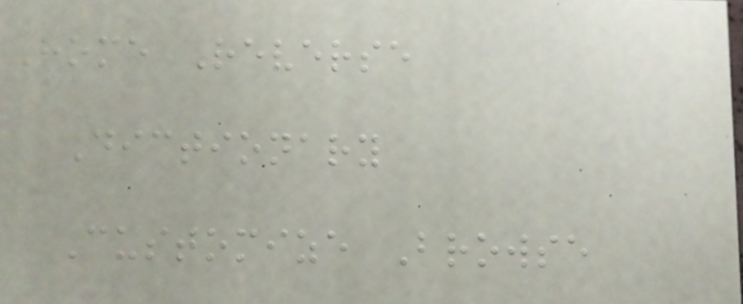Home Reverse
Dictionary
Customize Browse
